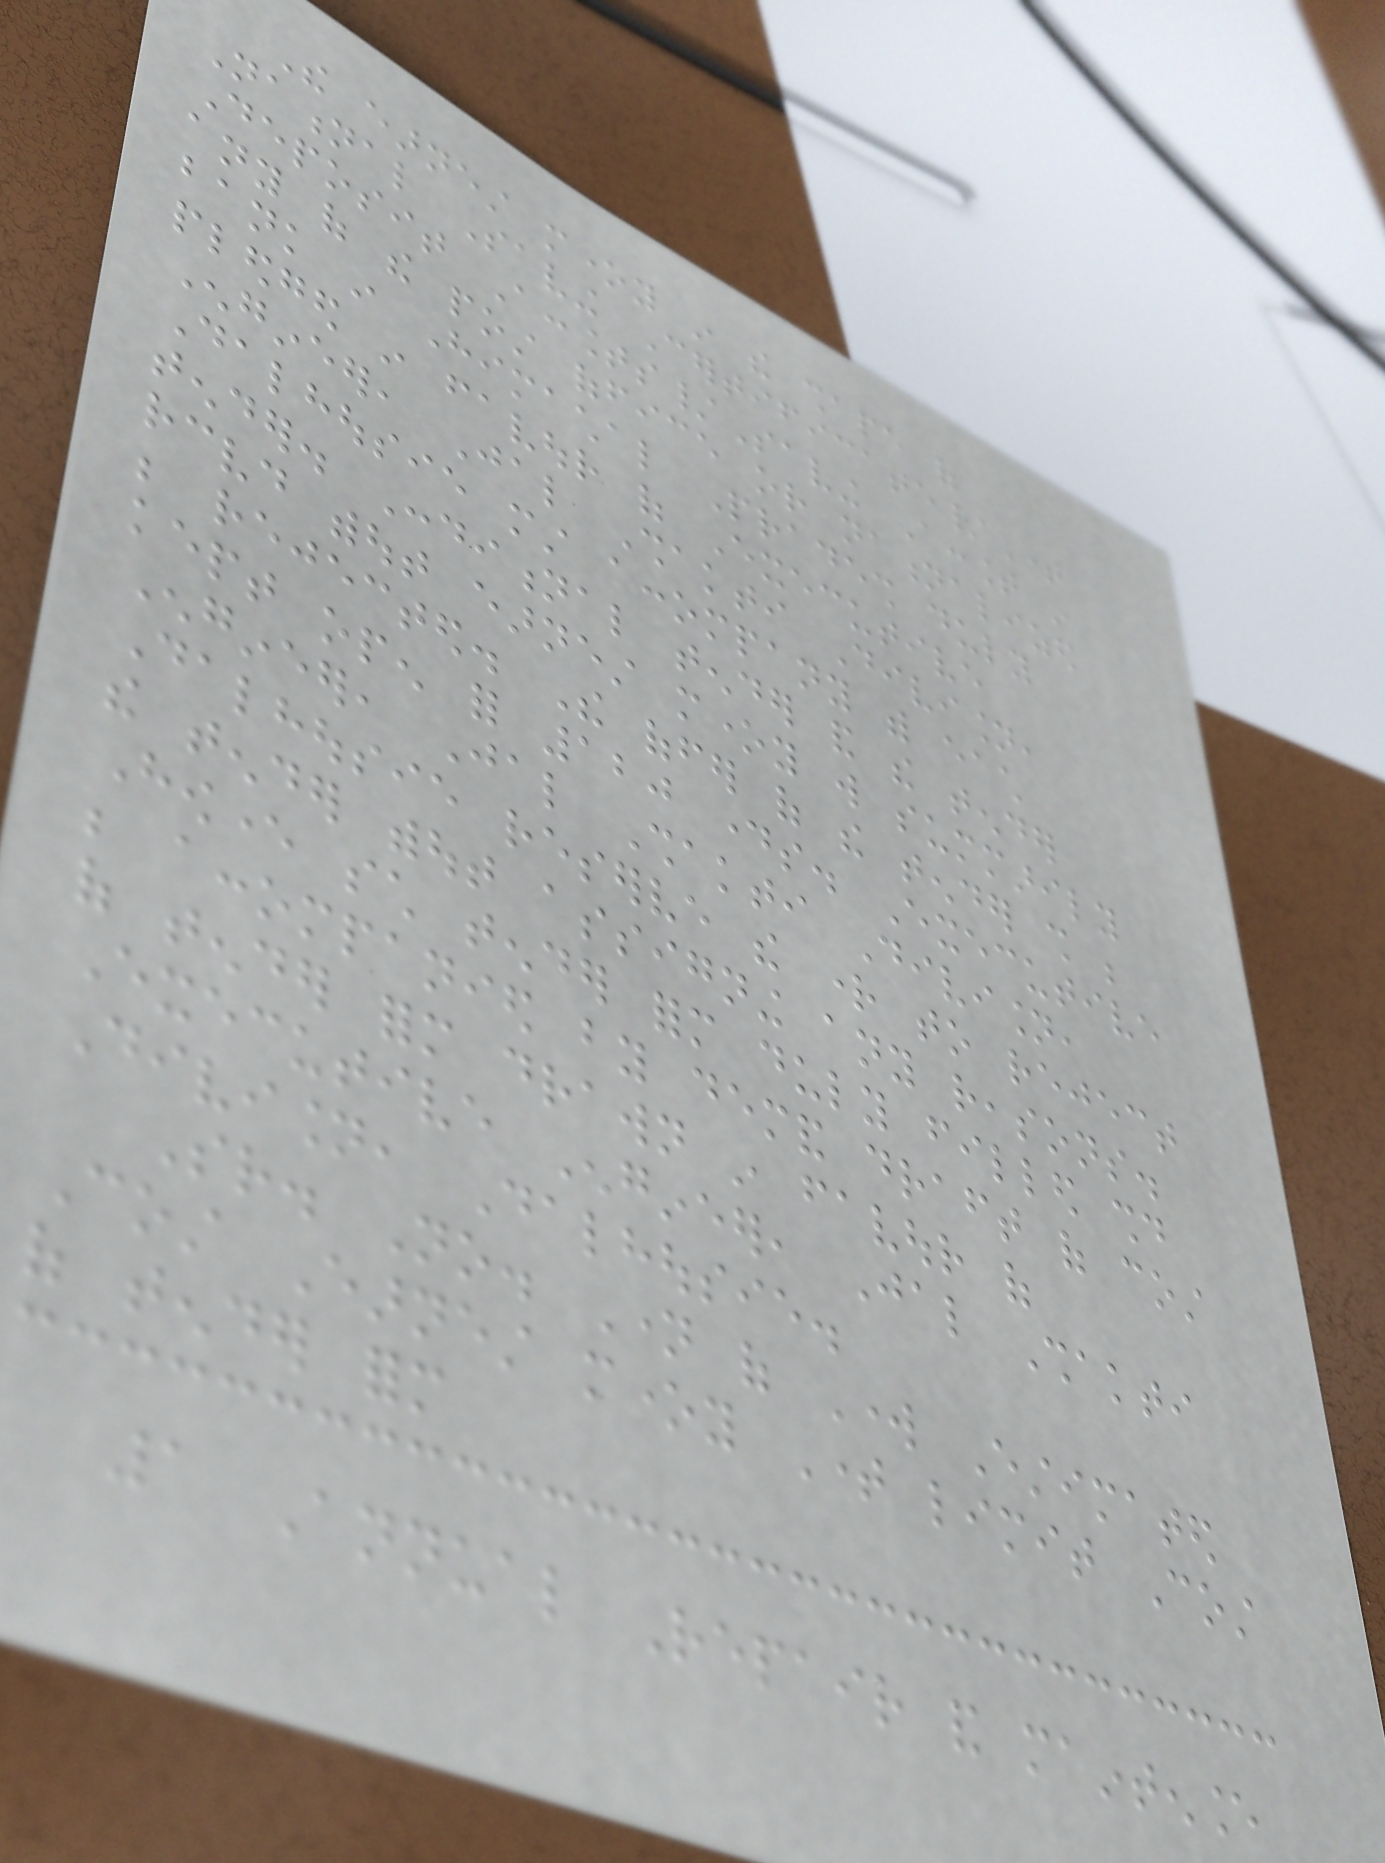The earnest money in the shape of
National Saving Certificate/Time
Deposit Accounts/Saving Account in
any of the post office or nationalized
bank in Himachal Pradesh duly
pledged in favour of Executive
Engineer, Jal Shakti Division,
Dalhousie must accompany with each
tender. Conditional tender and the tender
received without earnest money will summarily
be rejected. The offer of the tender shall be
kept open for 120 days. Executive
Engineer, Jal Shakti Division,
Dalhousie reserve the right to reject
the tender without assigning any reasons.
However such tender form duly filled should
be accompanied by demand draft of cost
of tender form drawn in favour of
Executive Engineer, Jal Shakti
Division, Dalhousie.
Sr. No. Name of Work Estimated
Cost Earnest money Time limit Cost
of tender form
1 Annual Repair and maintenance
